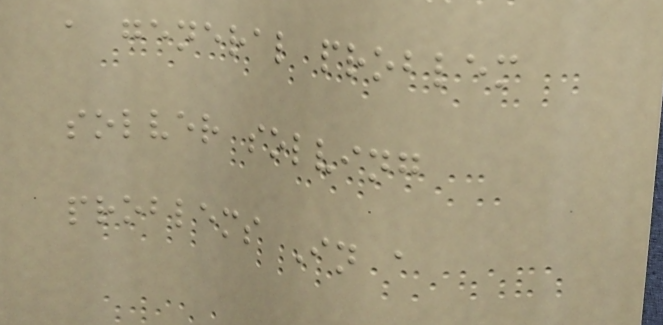a general problem
solver solving
problems In a
